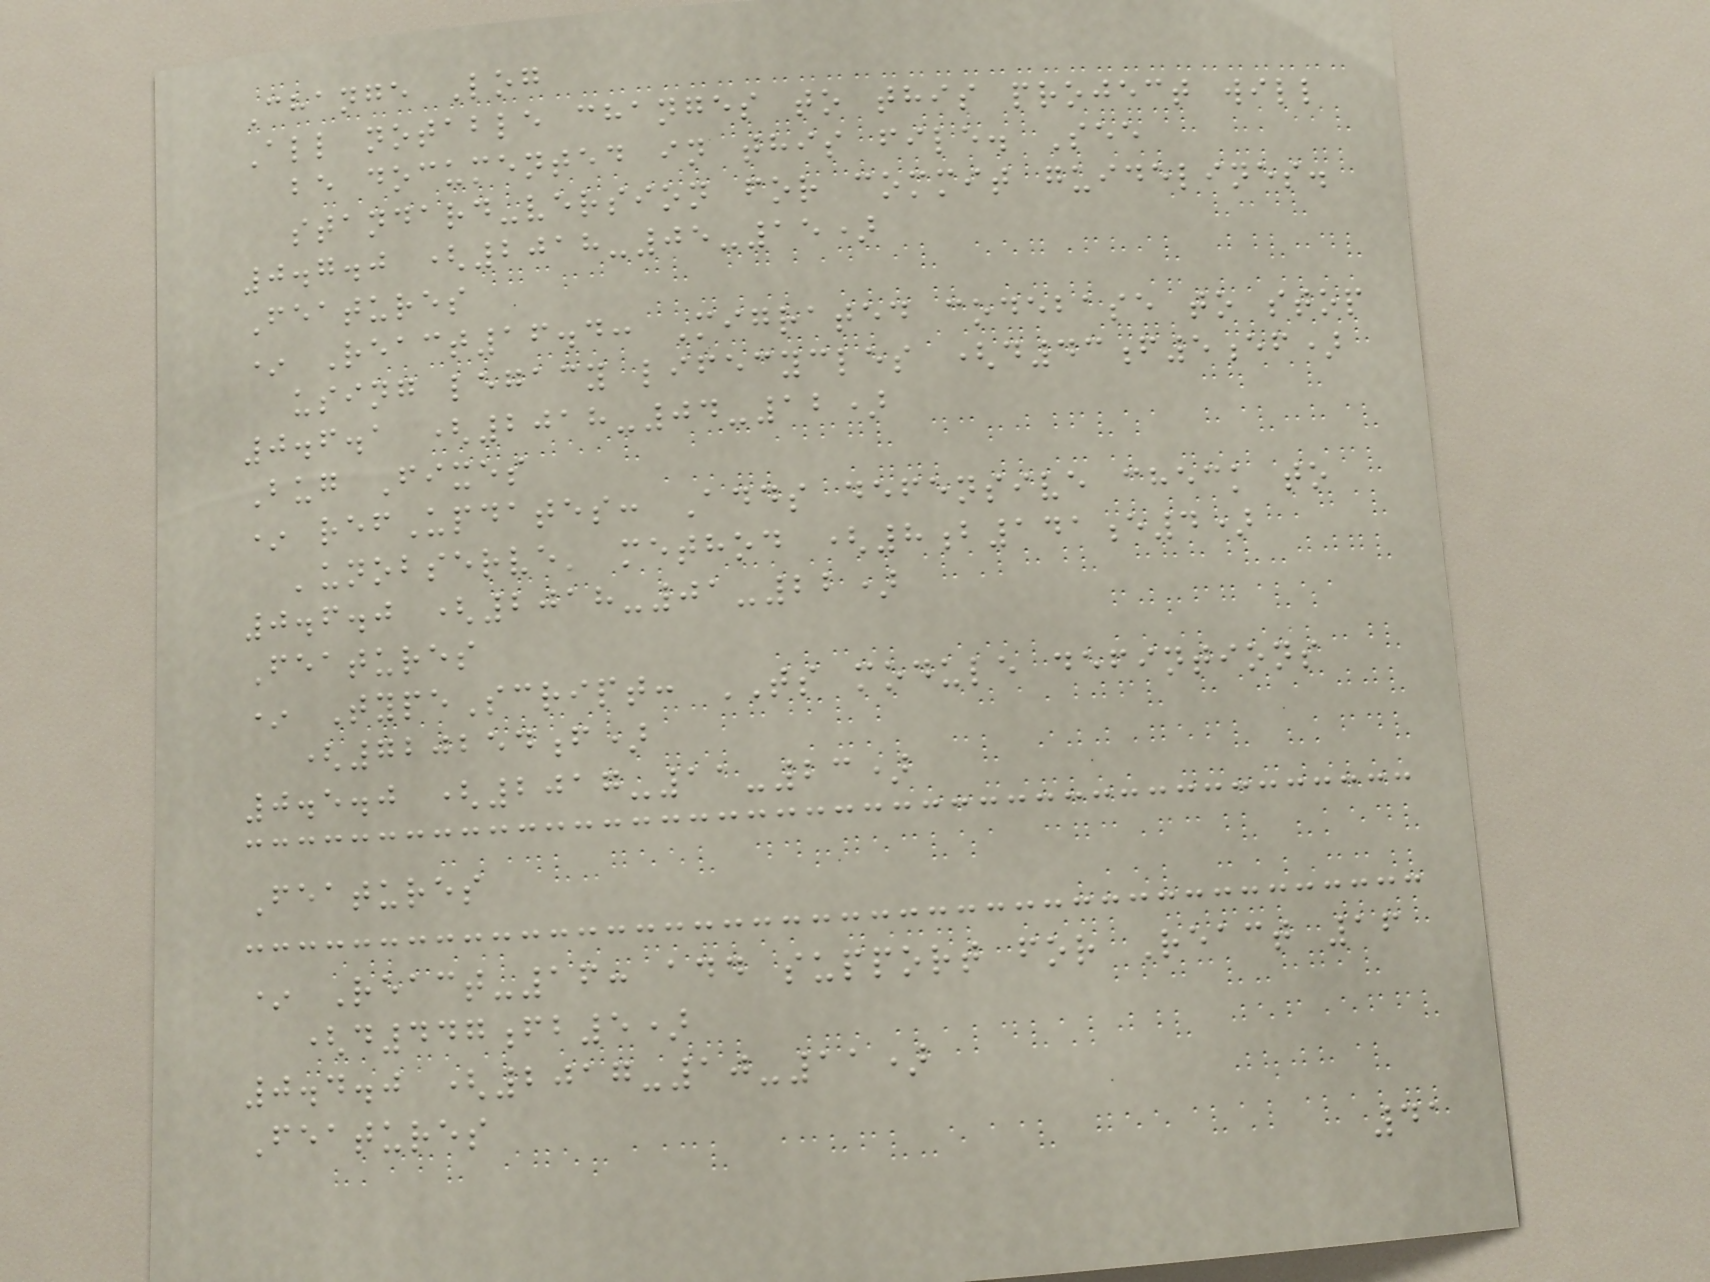Change Log
All notable changes to this project will
be documented in this file. See
standard-version for commit guidelines.
0.7.0 (2018-05-15)
Features
* React16.4: Migrated codebase to stop
using legacy lifecycles (d43f5ef)
0.6.1 (2018-04-12)
Bug Fixes
* refUpdates: Adds defensive check to
'unobserve' method (8b141e4)
0.6.0 (2018-01-22)
Features
* TypeScript: TS module defintions
(720254f)
0.5.0 (2017-11-23)
Features
* React-16: add support for React 16
(d447fb5)
0.4.0 (2017-10-11)
Features
41
